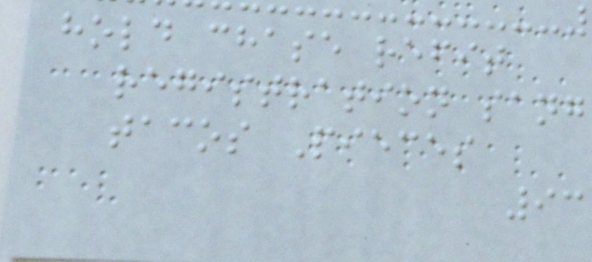hold chase refit
registration sang
tacos Pieces
93
